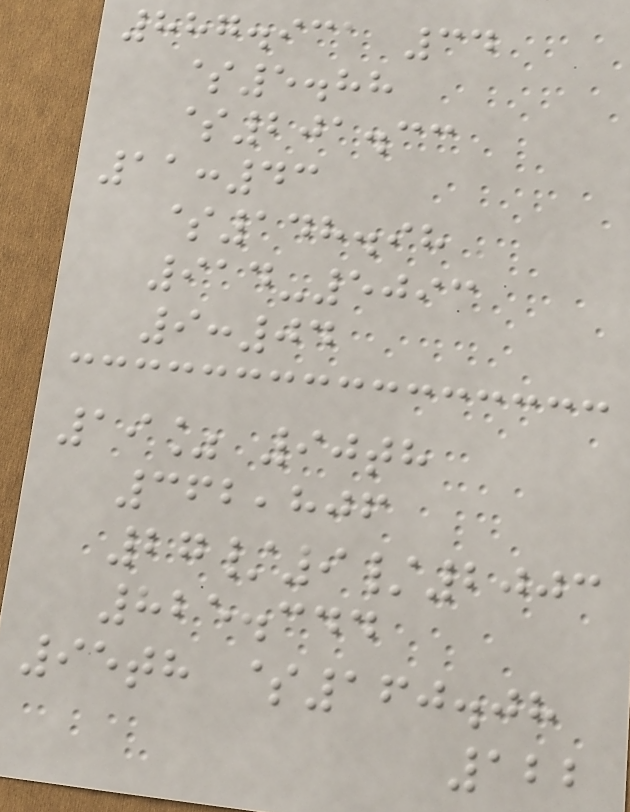887.931 34
$5.88
$201.33
11:43
$148.98
914-5093
9:04
19% 90th
362,806
27/9/2003
825.344
95th $160.08
122
